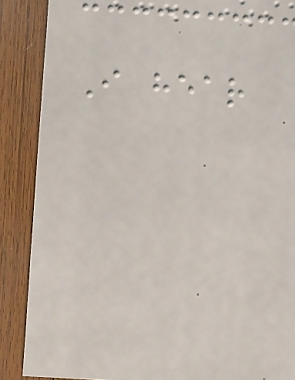I hear
